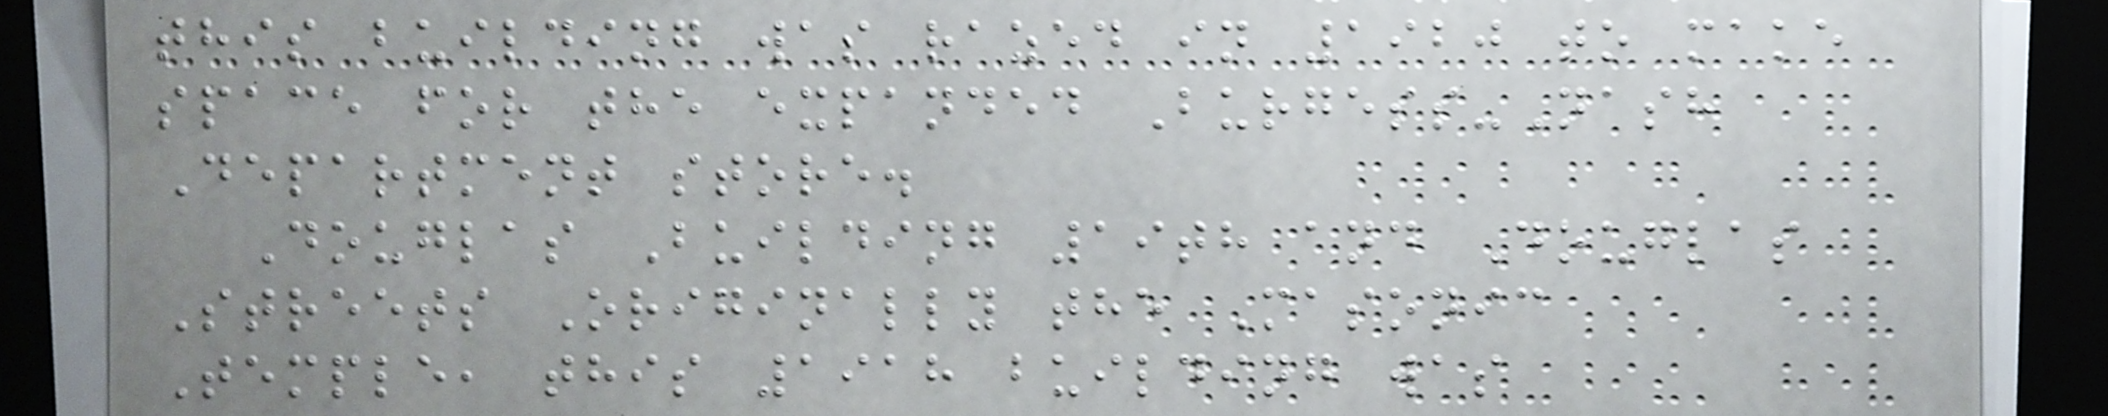this building was razed in 1920 to make
space for the expanded Burgess-Nash
Department store.
Douglas Building 19th and Douglas
Streets Originally the Masonic
Temple, this 1918 building was
